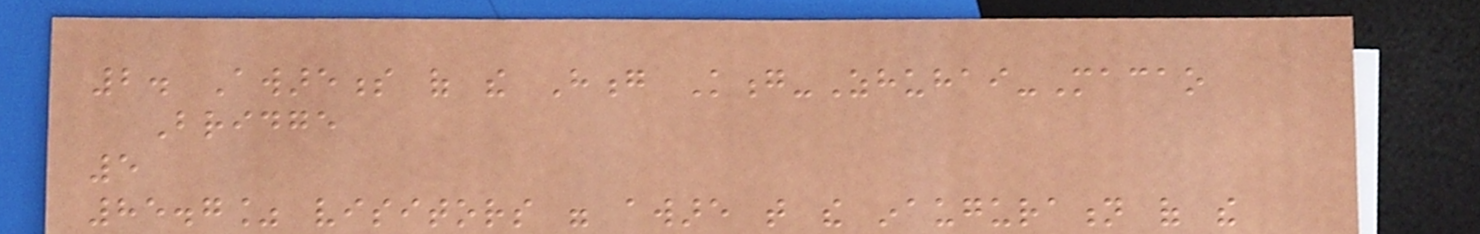2. Awareness of the Hong Kong-Zhuhai-Macao
Bridge
5
85.7% visitors were aware that the inauguration of the
